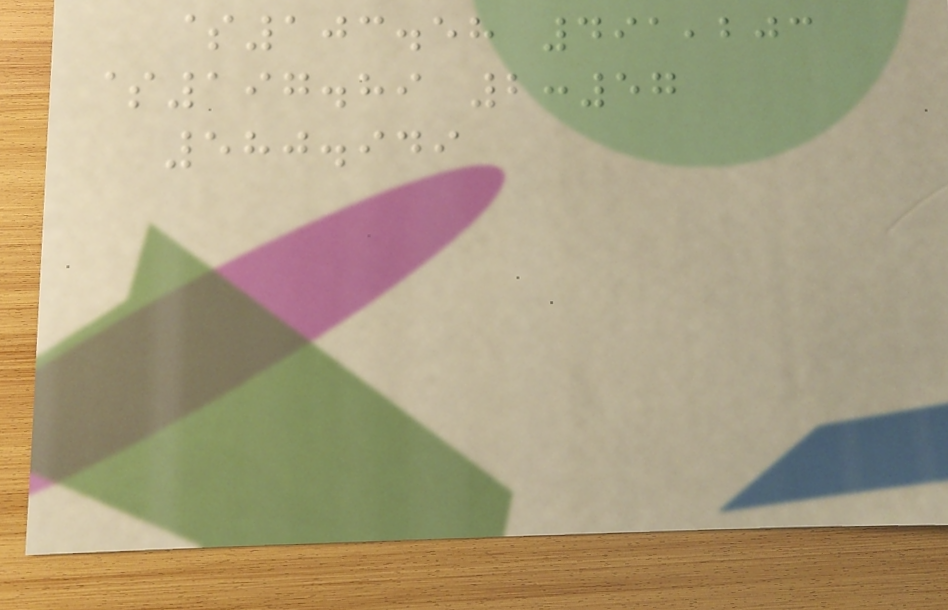$103.58 491,203
$197.89 2:57
580.949
